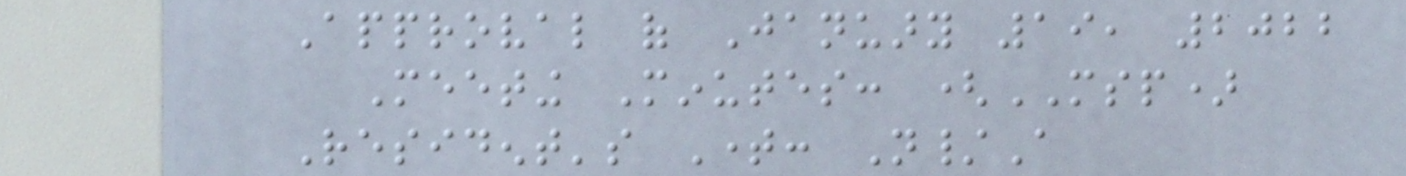Approval of January 19, 2022
Meeting Minutes: (MSP)
Resident's Time: N/A
